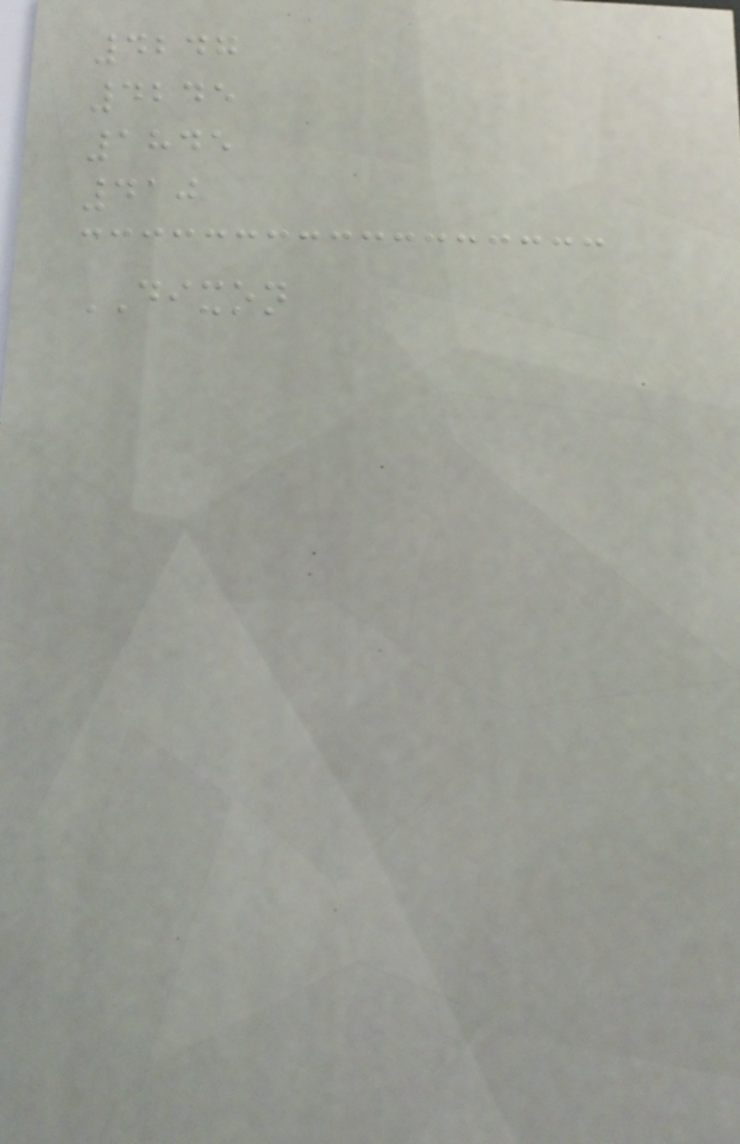4247
4245
1845
410
DIXON
